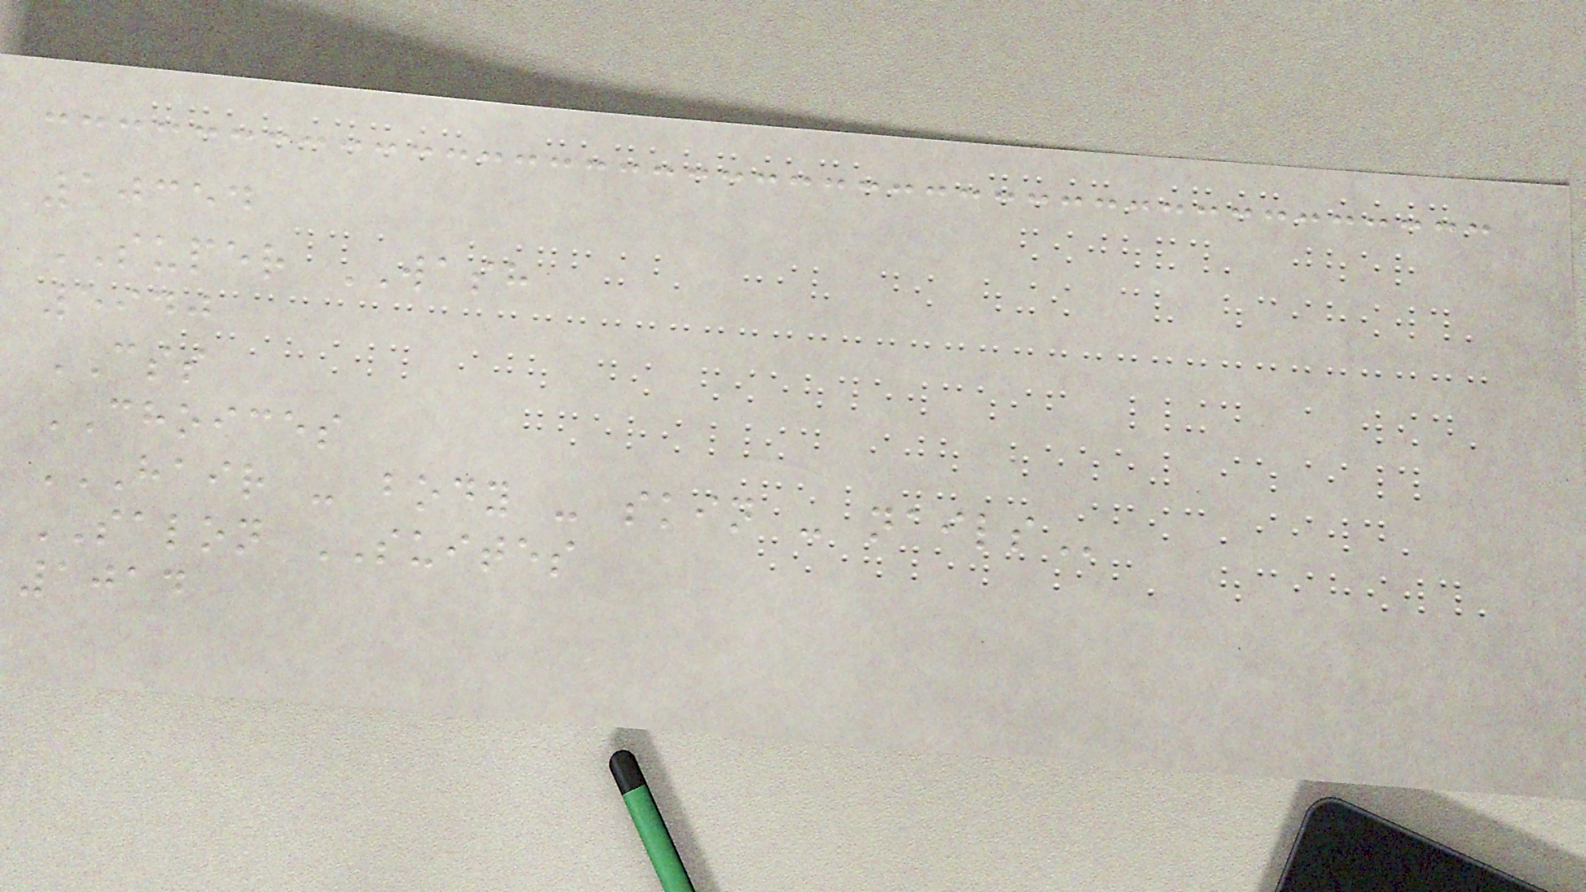10354
SUPER WASH
5940
CSS
CHOICES
HAIR - BODY - SKIN - NAILS
SALON SUITES
1014
